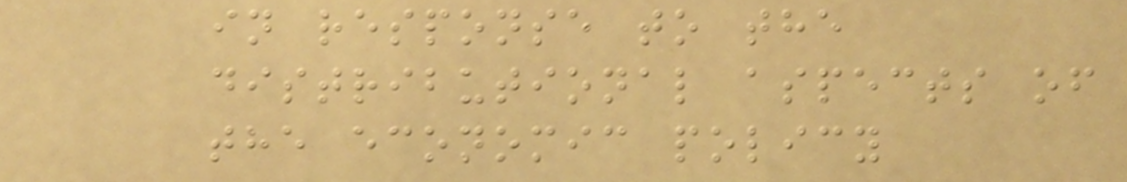in response to the
distributional aspects of
the economic policy
